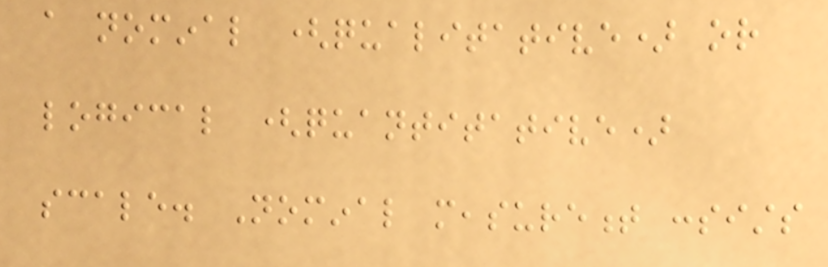a nominal (qualitative) or
logical (quantitative)
scale. Nominal measurement consists
